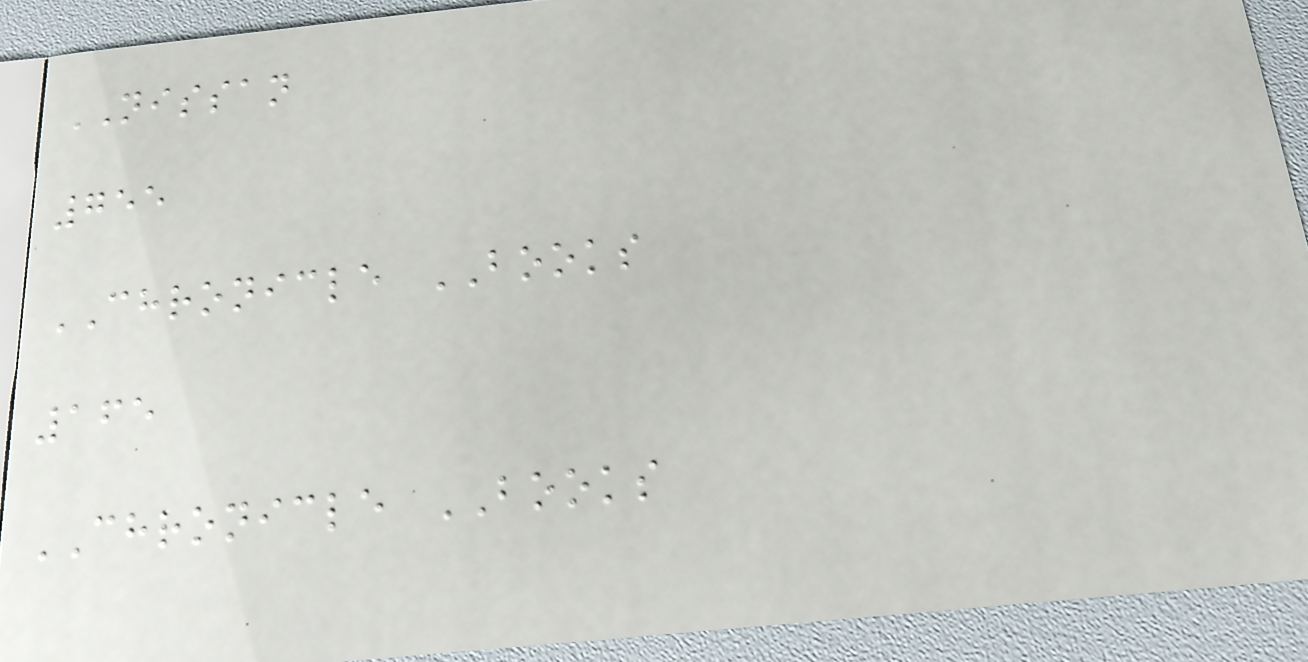NISSAN
755
CHRONICLE BOOKS
165
CHRONICLE BOOKS
